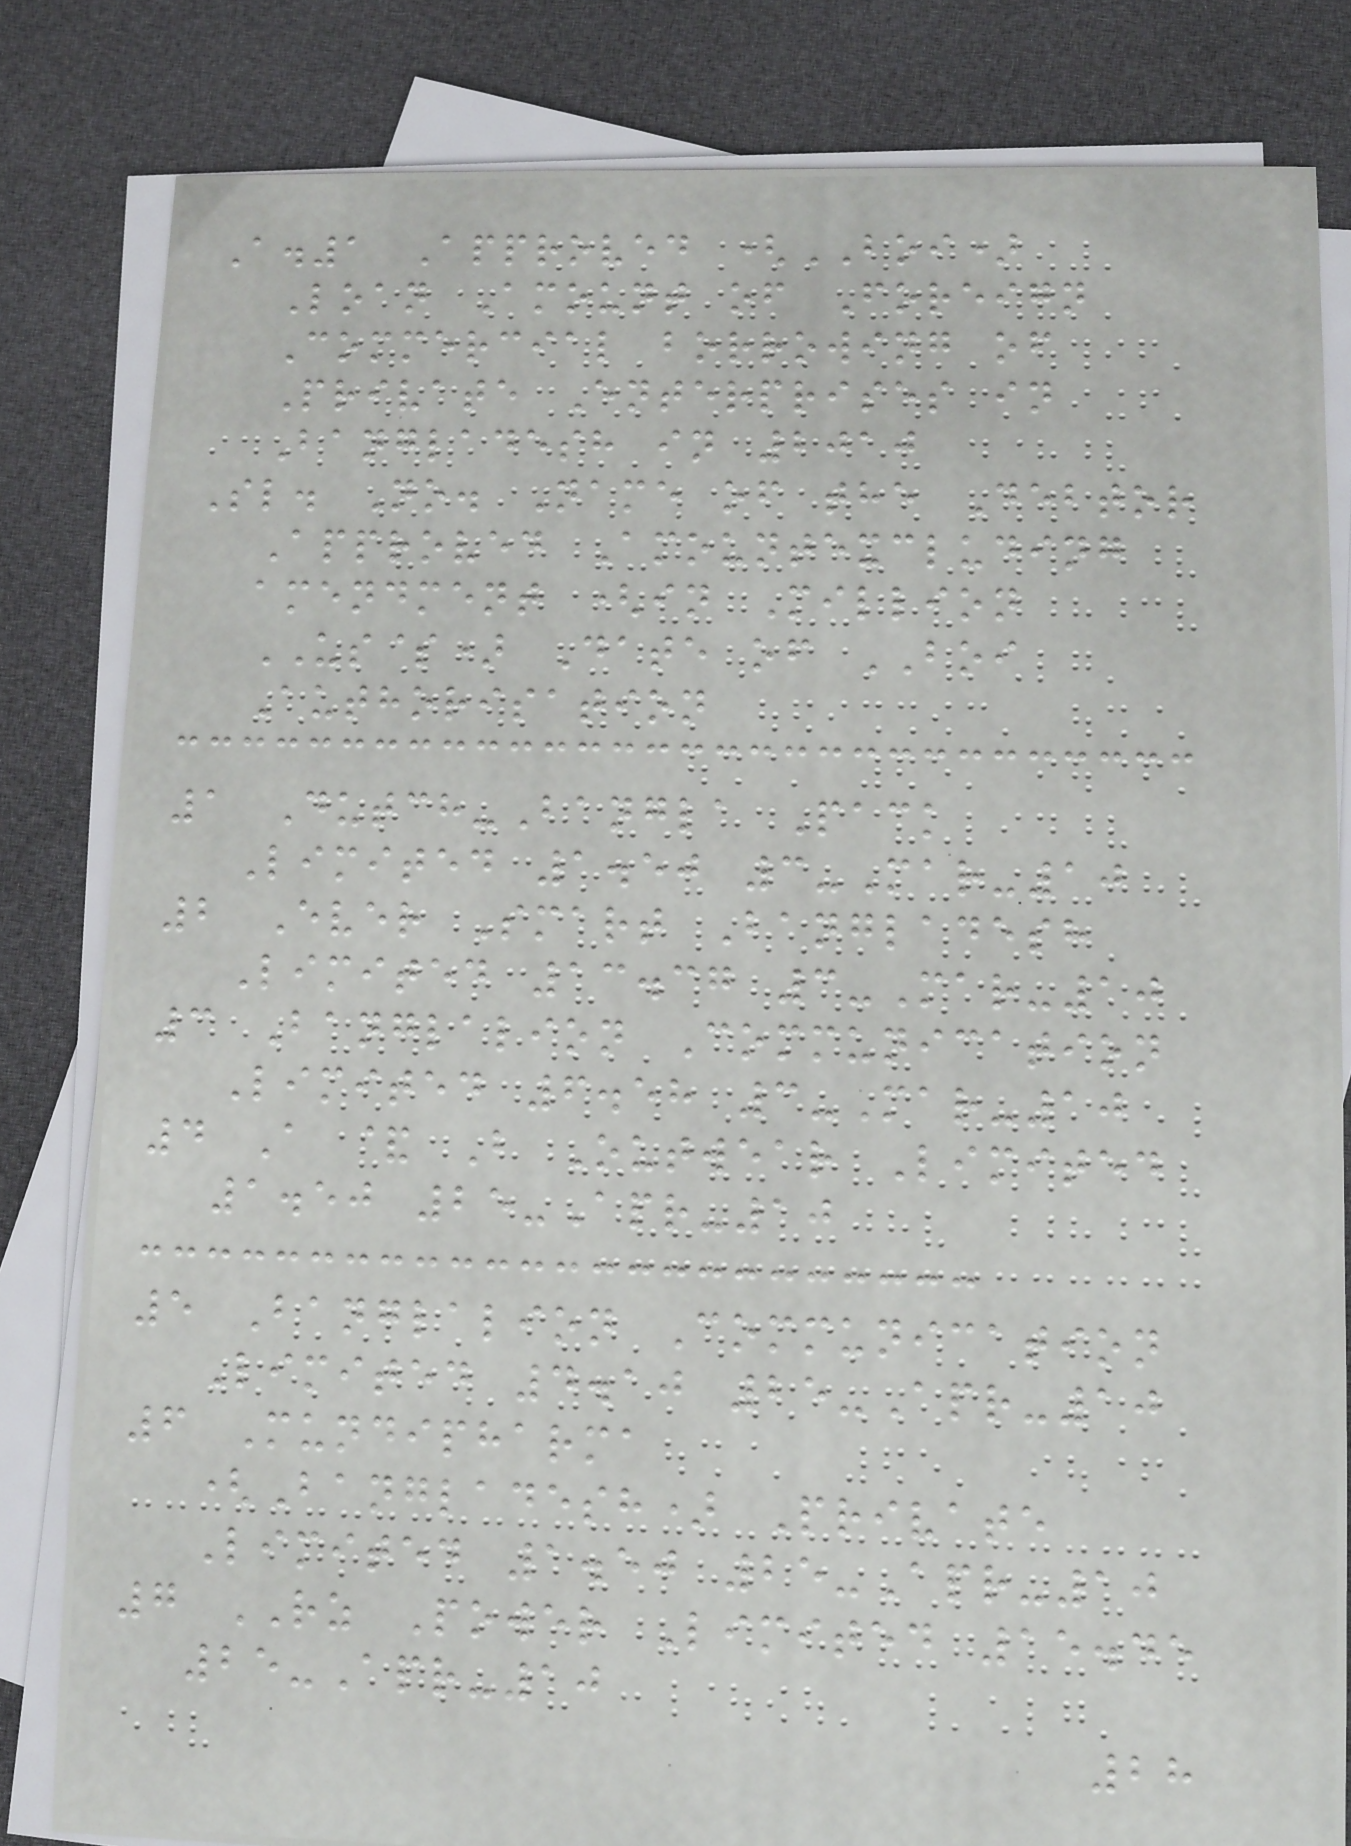A.1 Approved (BOI)
Loan Amount of Foreign
Commercial borrowing of
Private Enterprises in
Bangladesh in 2010
Sl. No. Name of the Debtor
Approved Amountexcluding
amendment (in Million
US$) Date of BOI
Authorisation
1 Dutch-Bangla Pack
Limited 1.50 3-Mar-10
2 Ever Smart Bangladesh
Limited 13.37 3-Mar-10
3 Banglalion Communication
Limited 6.58 3-Mar-10
4 A & B Outwear Limited
1.50 25-Apr-10
5 Banglalion Communication
Limited 4.10 25-Apr-10
6 Mundipharma
(Bangladesh) Private
Limited 1.50 25-Apr-10
7 RZ Power Limited 15.45
25-Apr-10
28
